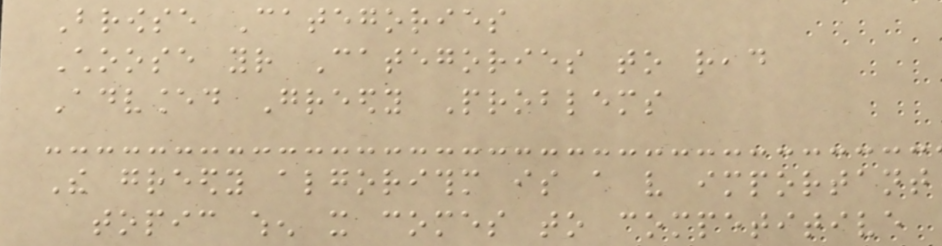Browse Categories
Choose your Categories to read
Advanced Greedy Problems
The greedy algorithm is a very important
topic when it comes to competitive
